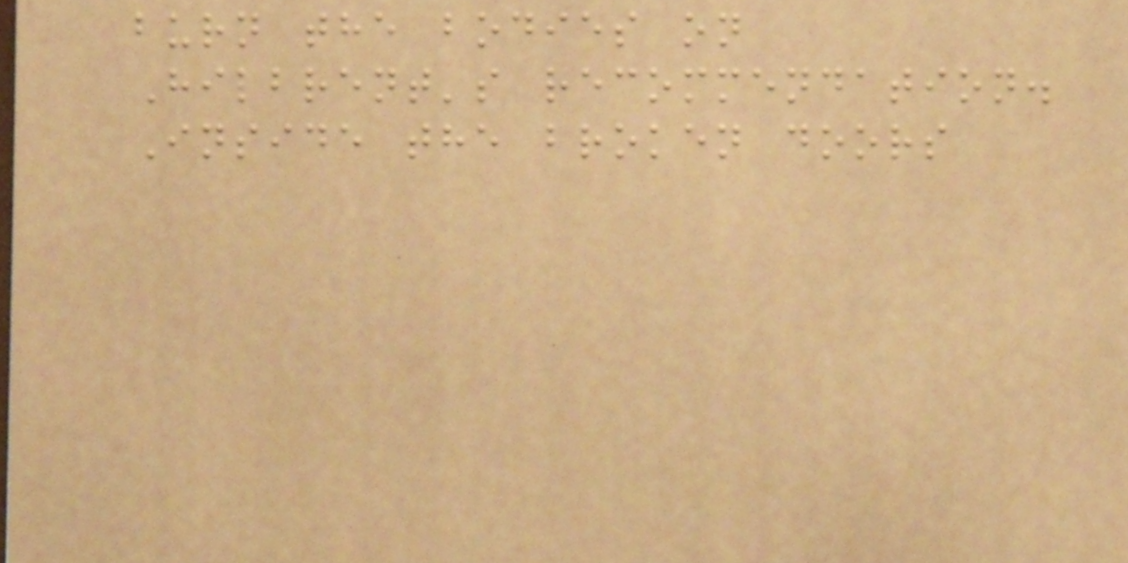burn the bodies on
Hilbrent's recommendation.
Inside the broken doors
